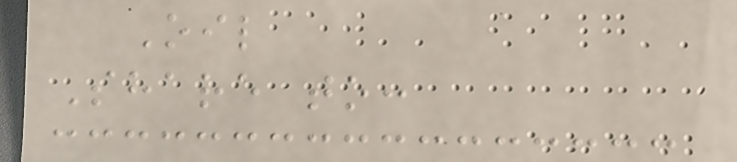Oil
Share to:
